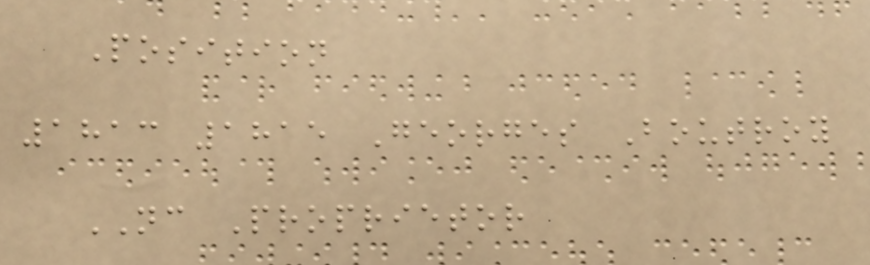Position
1813 1815 Georges Boutroy
NC Proprietor
